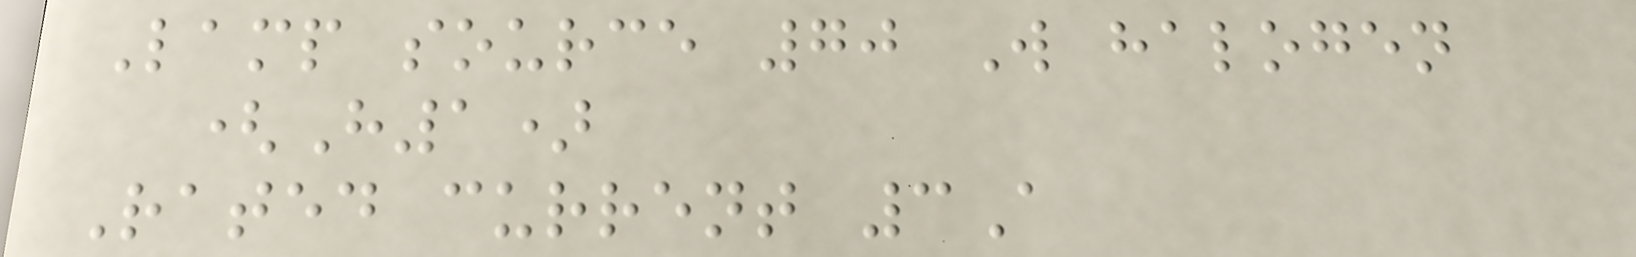Lamp source 70 W halogen
(H1)
Rated current 3A
